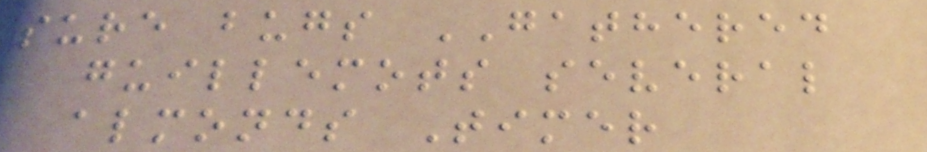sure bugs GATHERED
guillemots several
almonds Timer
